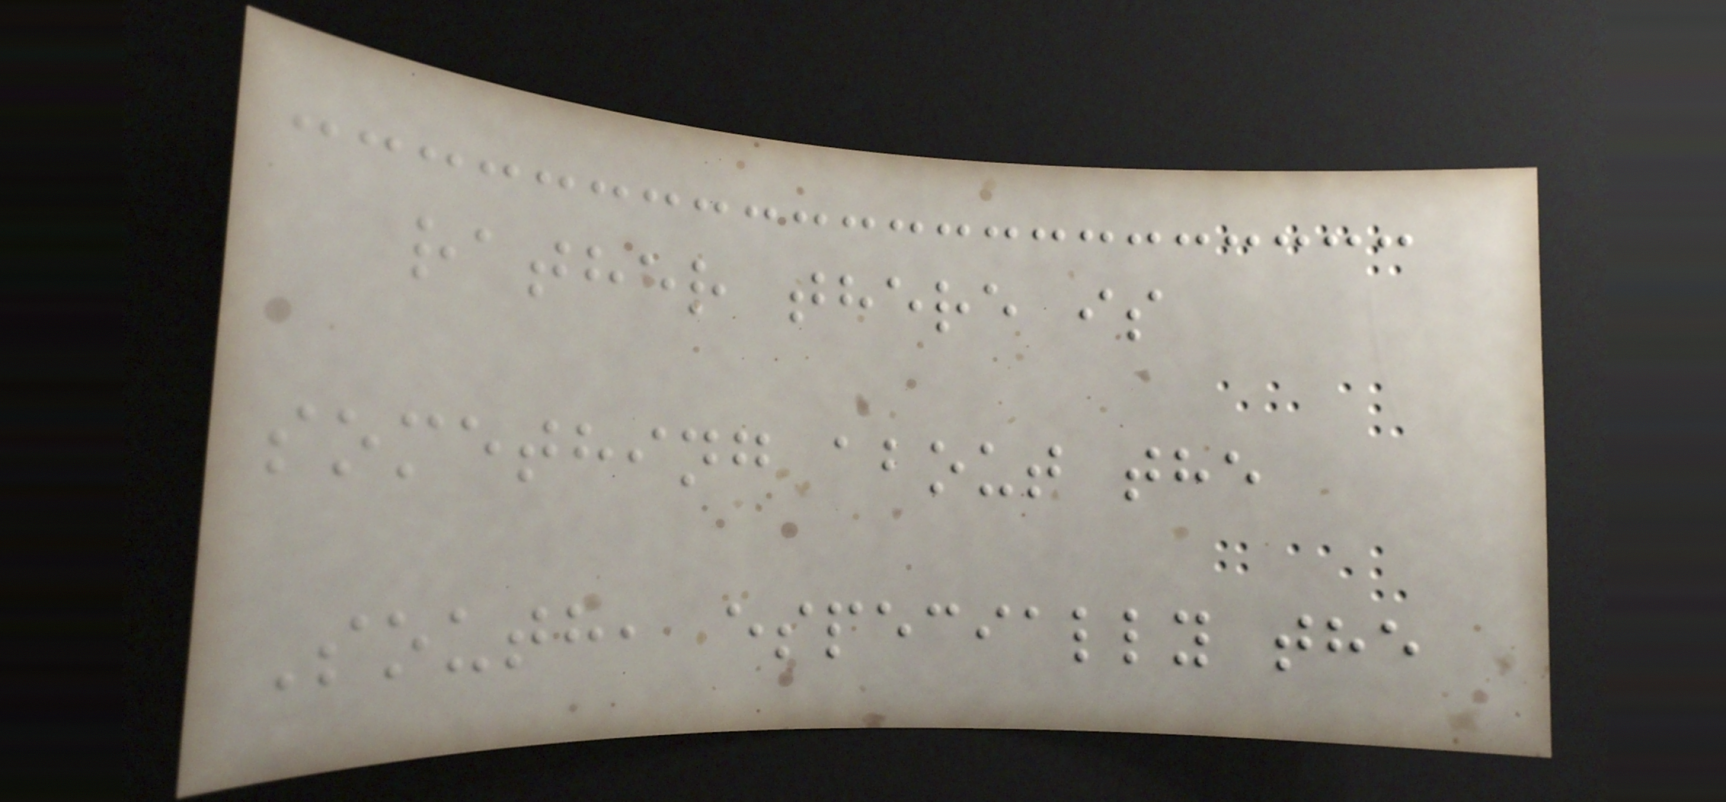rather there is
something about the
South, especially the
